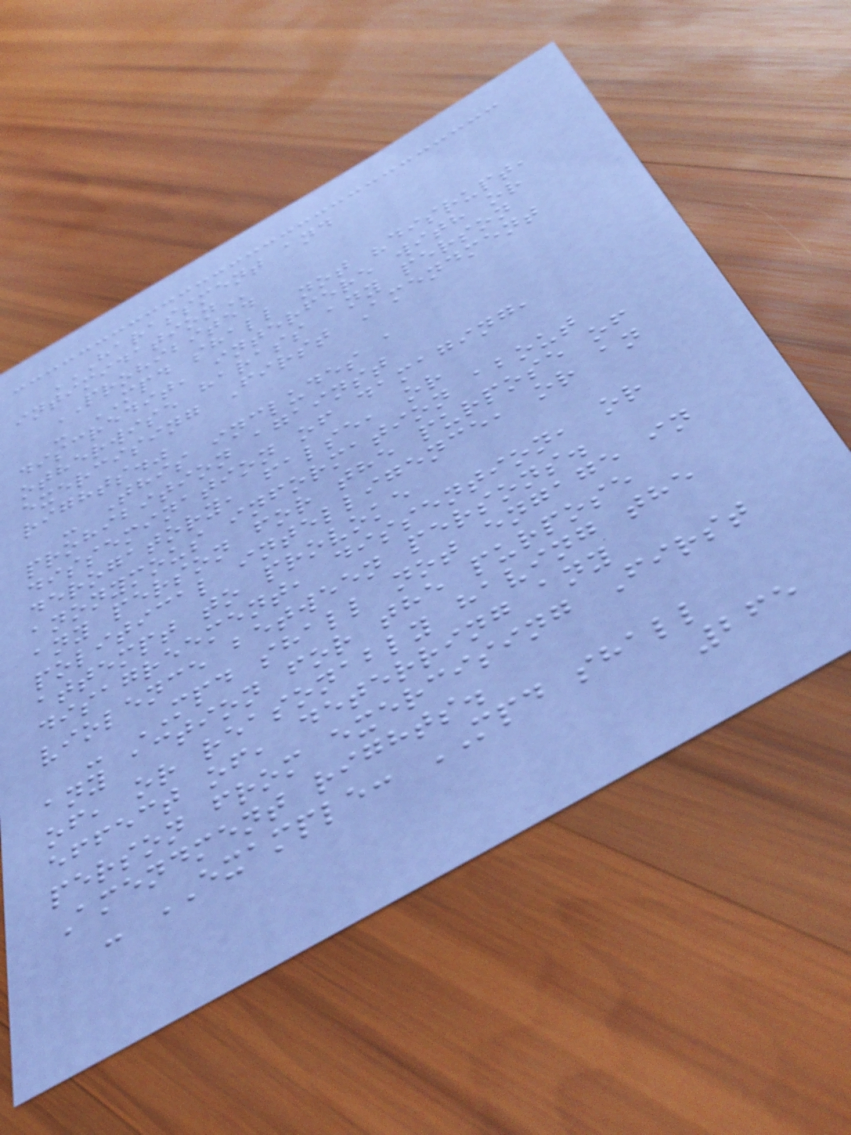HARASSMENT AND
INTIMIDATION
PROHIBITED
- MPD shall not "disrupt,
discredit, interfere with or
otherwise harass any person
exercising First Amendment
rights."
- This includes a
prohibition against
dissemination of damaging,
derogatory, false, or
anonymous information about
any person for the purpose of
political intelligence, or an
attempt to provoke
disagreement, dissention, or
violence between persons.
- MPD shall not engage in
any action for the purpose
of, or reasonably having the
effect of, deterring any
person from exercising First
Amendment rights.
- EXAMPLE: MPD shall
265
